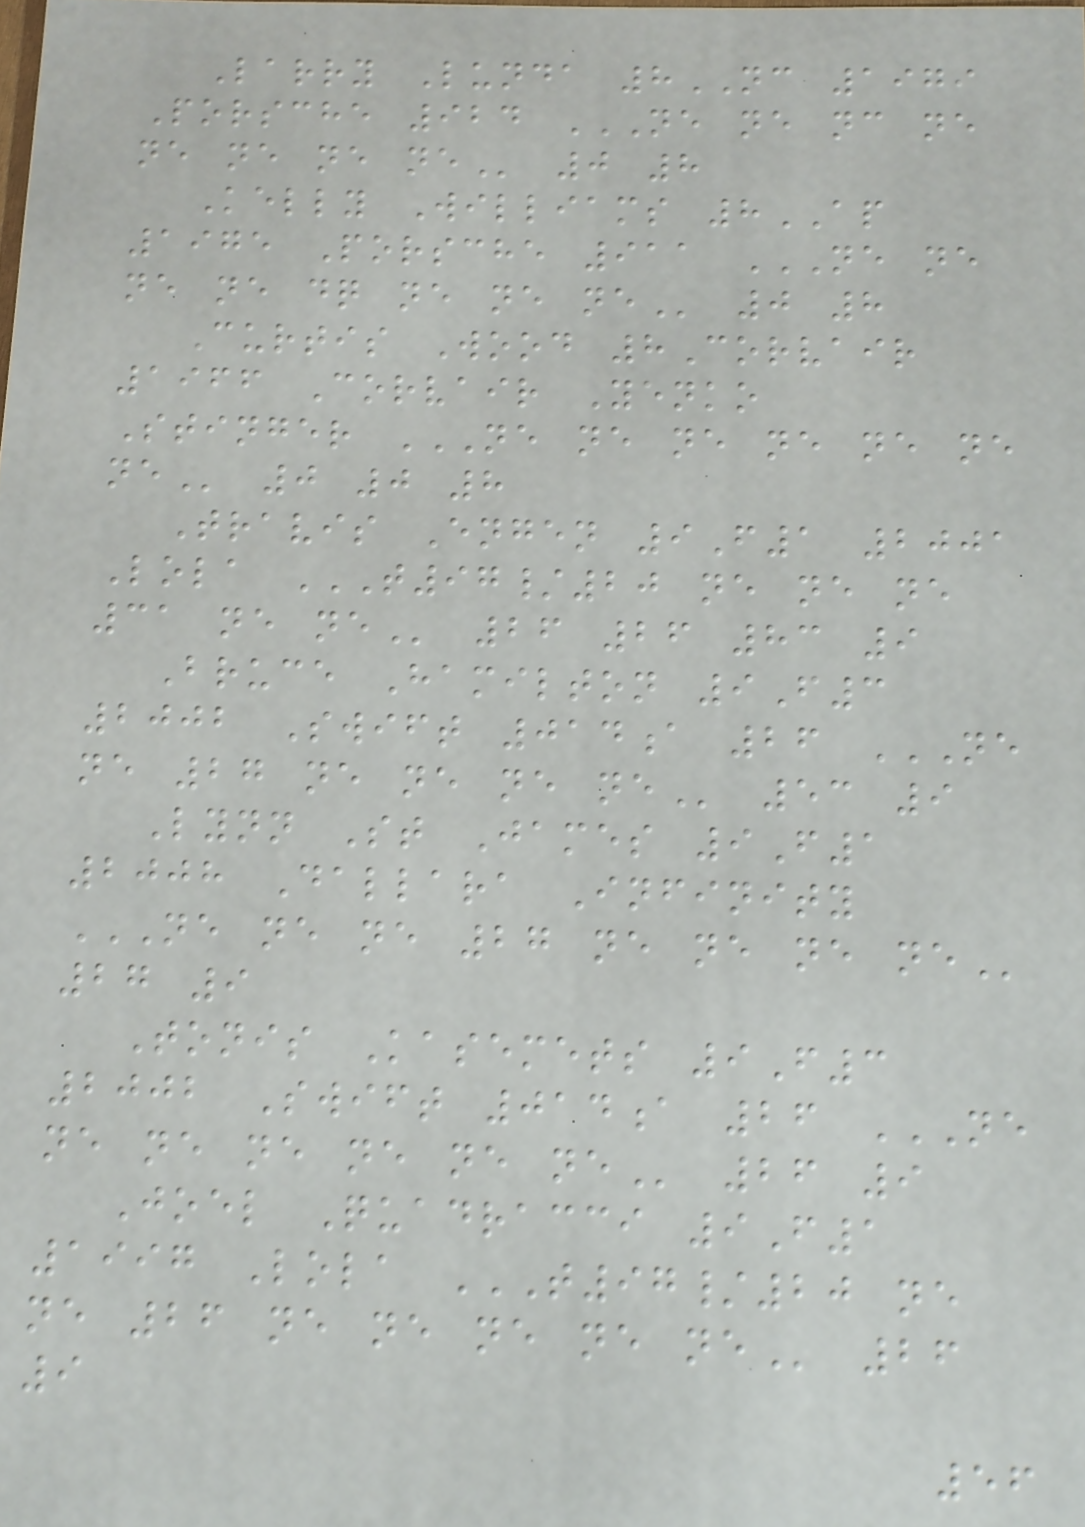Larry Lunda 8NC 1979
Porsche 924 NE NE NC NE
NE NE NE NE 0 8
Kelly Williams 8AP
1975 Porsche 911 NE NE
NE NE DQ NE NE NE 0 8
Curtis Wood 8Corvair
1966 Corvair Yenko
Stinger NE NE NE NE NE NE
NE 0 0 8
Travis Engen 9F1 2001
Lola T97/20 NE NE NE
31 NE NE 26 26 83 9
Bruce Hamilton 9F3
2002 Swift 014a 26 NE
NE 27 NE NE NE NE 53 9
Lynn St James 9F1
2008 Dallara Infinity
NE NE NE 27 NE NE NE NE
27 9
Tonis Kasemets 9F3
2002 Swift 014a 26 NE
NE NE NE NE NE NE 26 9
Joel Quadracci 9F1
1997 Lola T97/20 NE
NE 26 NE NE NE NE NE 26
9
56
